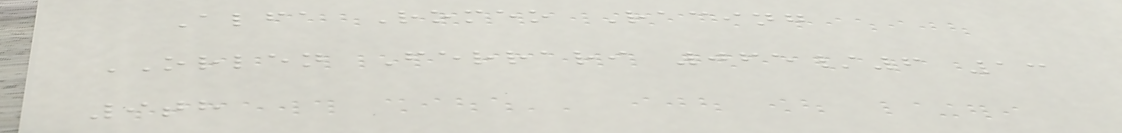Alfa Romeo Racing
ORLEN Ferrari 065/6 13
9th
